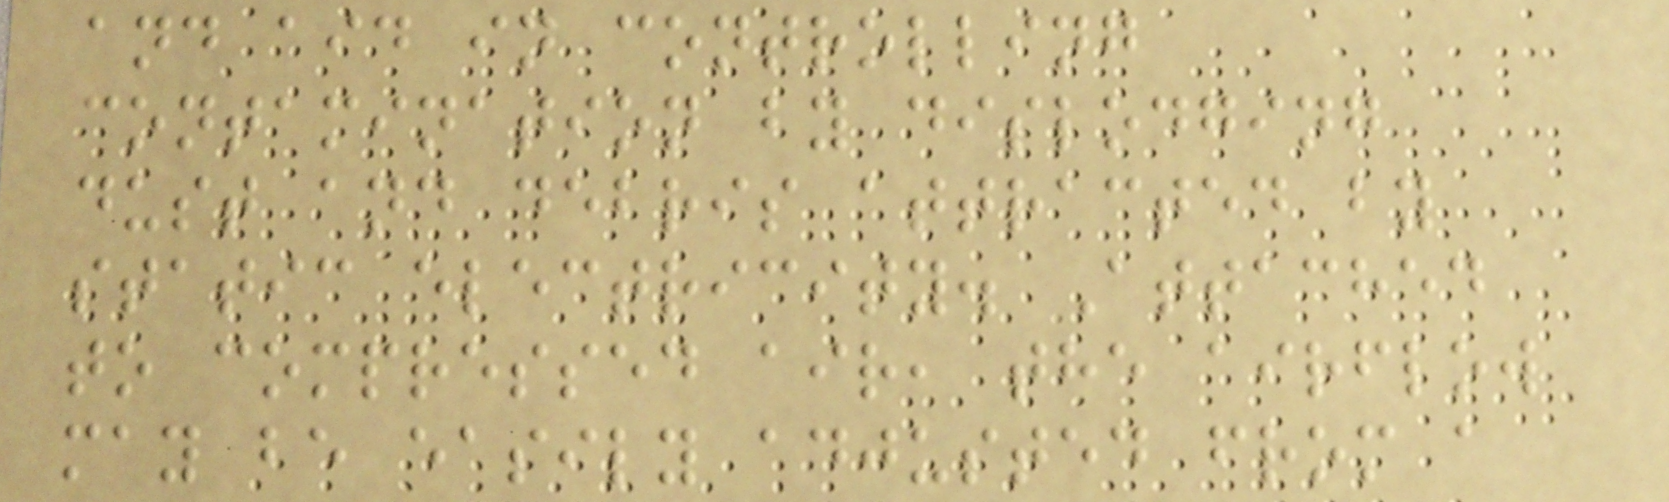and aid in controlling
contamination by dislodging
dust and debris attracted by
static electricity. Attached
to compressed air, the airflow
may be easily adjusted from a
